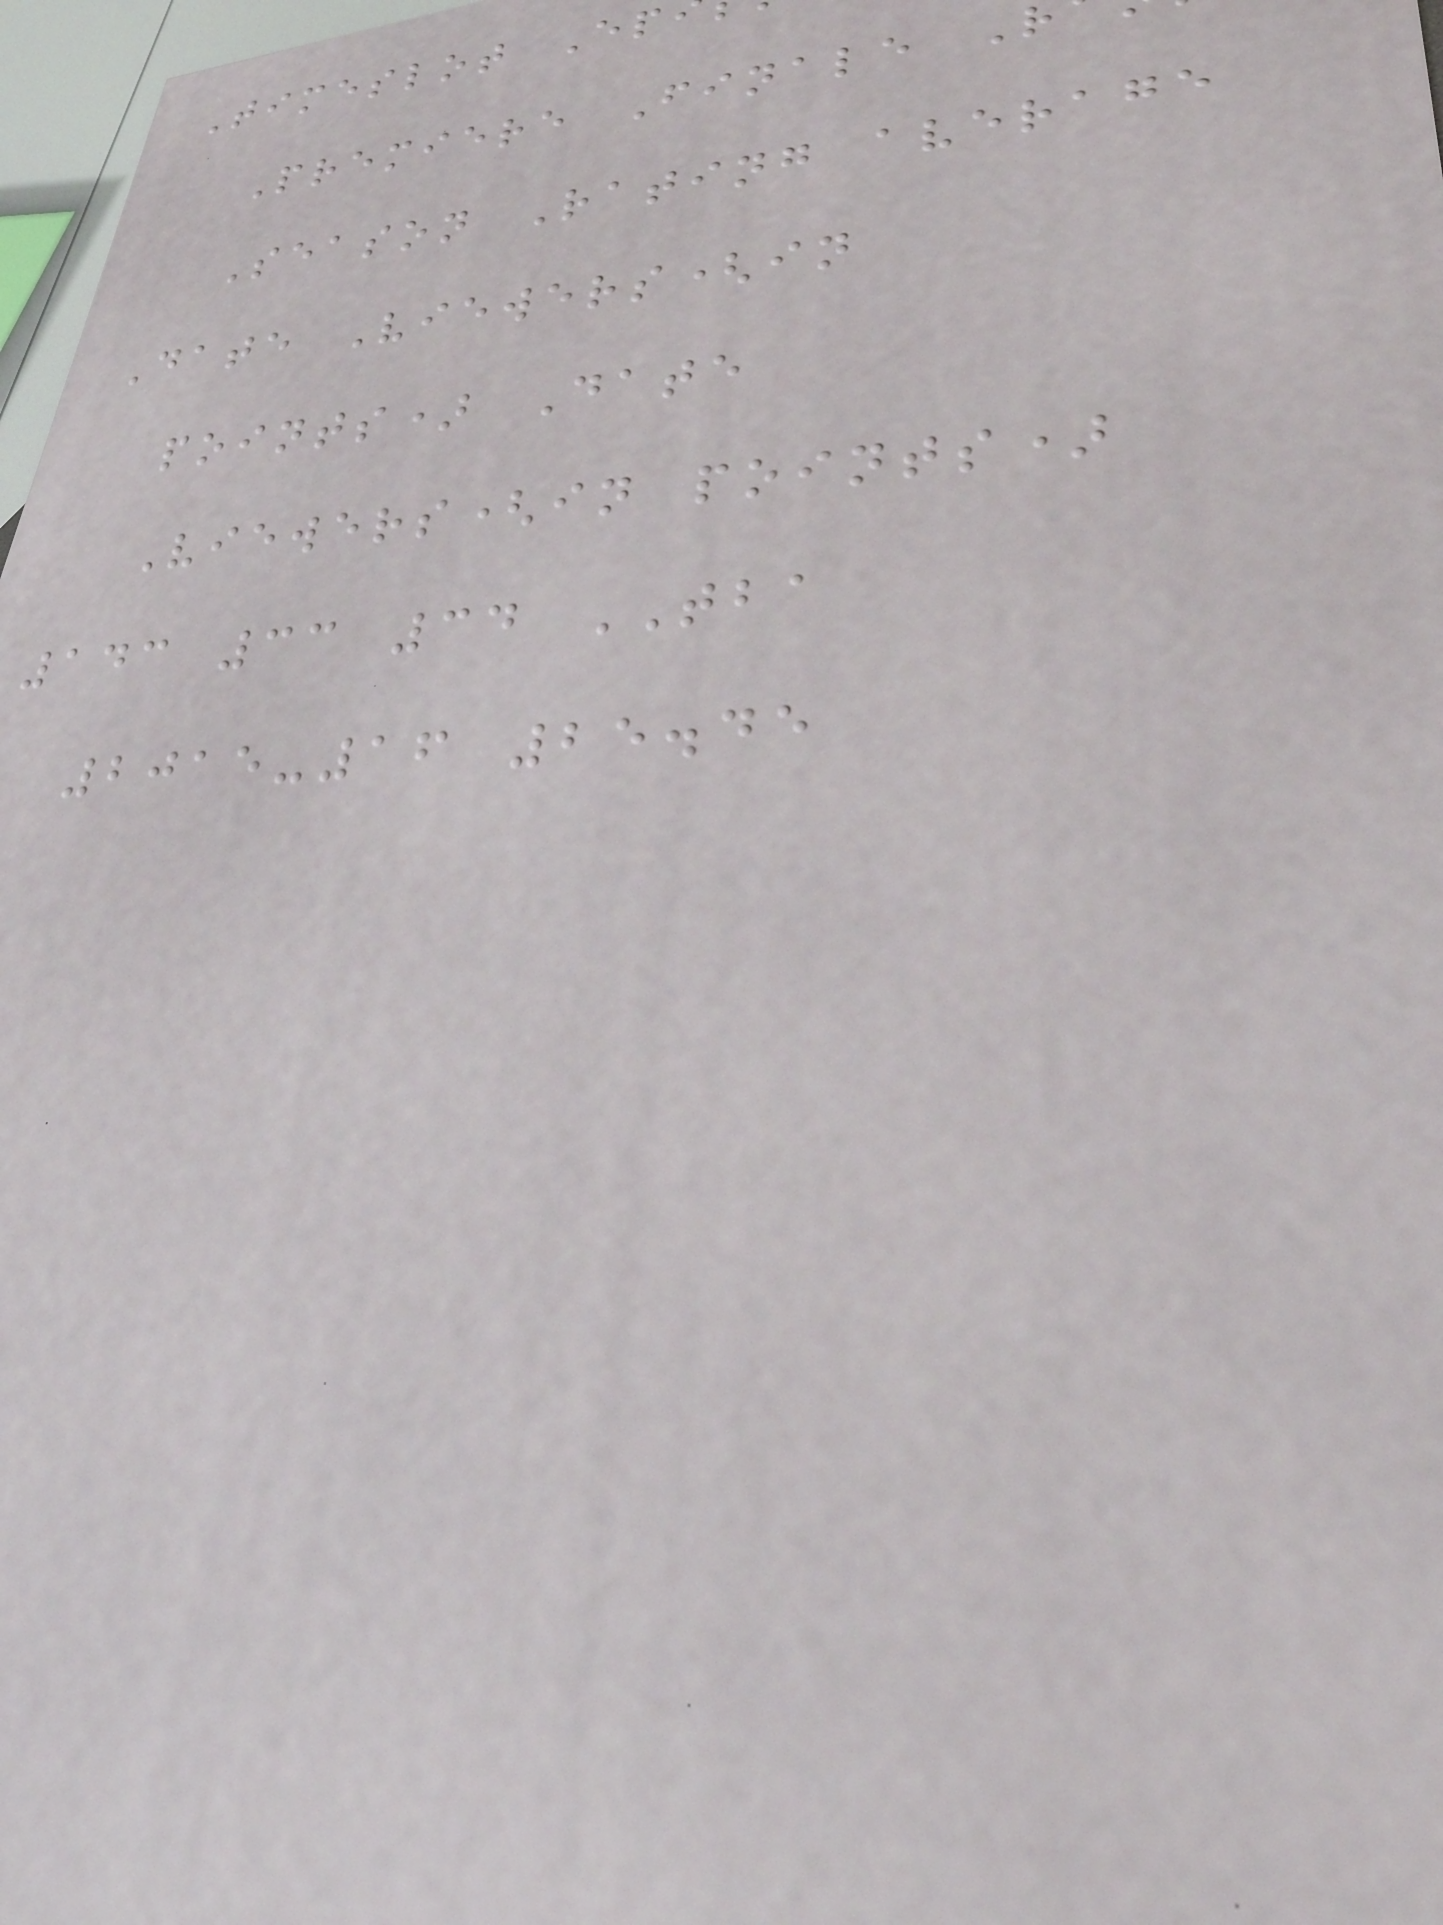Timeslot Ep
Premiere Finale R
Season Rating average
Date Viewers(in
points) Date
Viewers(in points)
143 33 34 TBA
2015-16 25.45
